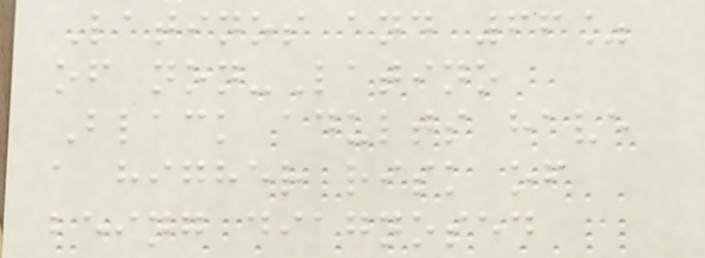Latinos and 66%
of non-Latino
Black adults have
a higher risk of
being diagnosed
